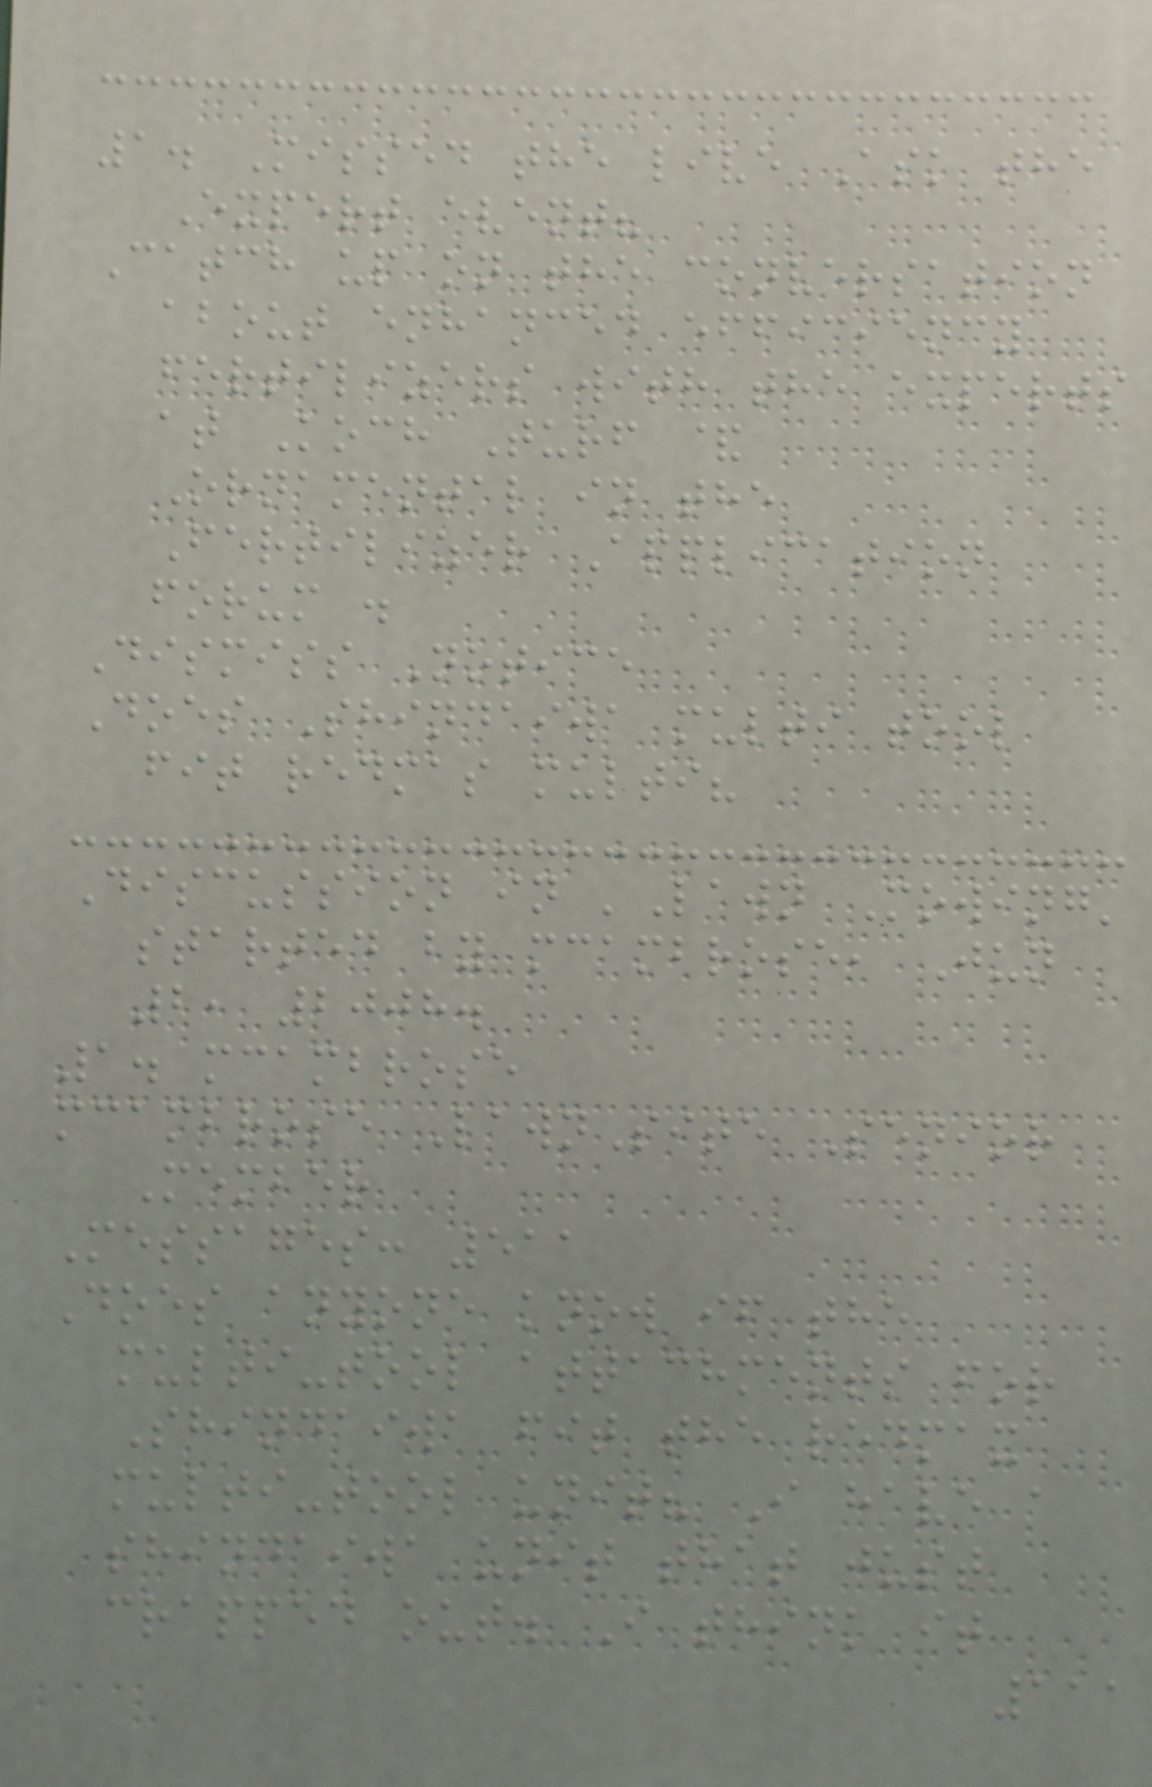1. Missed the live Ask the
Expert event?
Catch up on the conversation
about enhanced efficiency
fertilizers with the experts
at Koch Turf &
Ornamental in the
Fertilizer Application
forum .
Dismiss Notice
Does Shindaiwa multi tool
fit redmas multi?
Discussion in 'Lawn Mowing'
started by mcambrose, Jun
2, 2008.
1. mcambrose
mcambrose LawnSite Senior
Member
Messages: 511
Does anyone know if the
multi-tool attachments for
Shindaiwa fit the redmax
multi-tool unit? I have a
shindaiwa unit that just
crapped out. I think it
111
